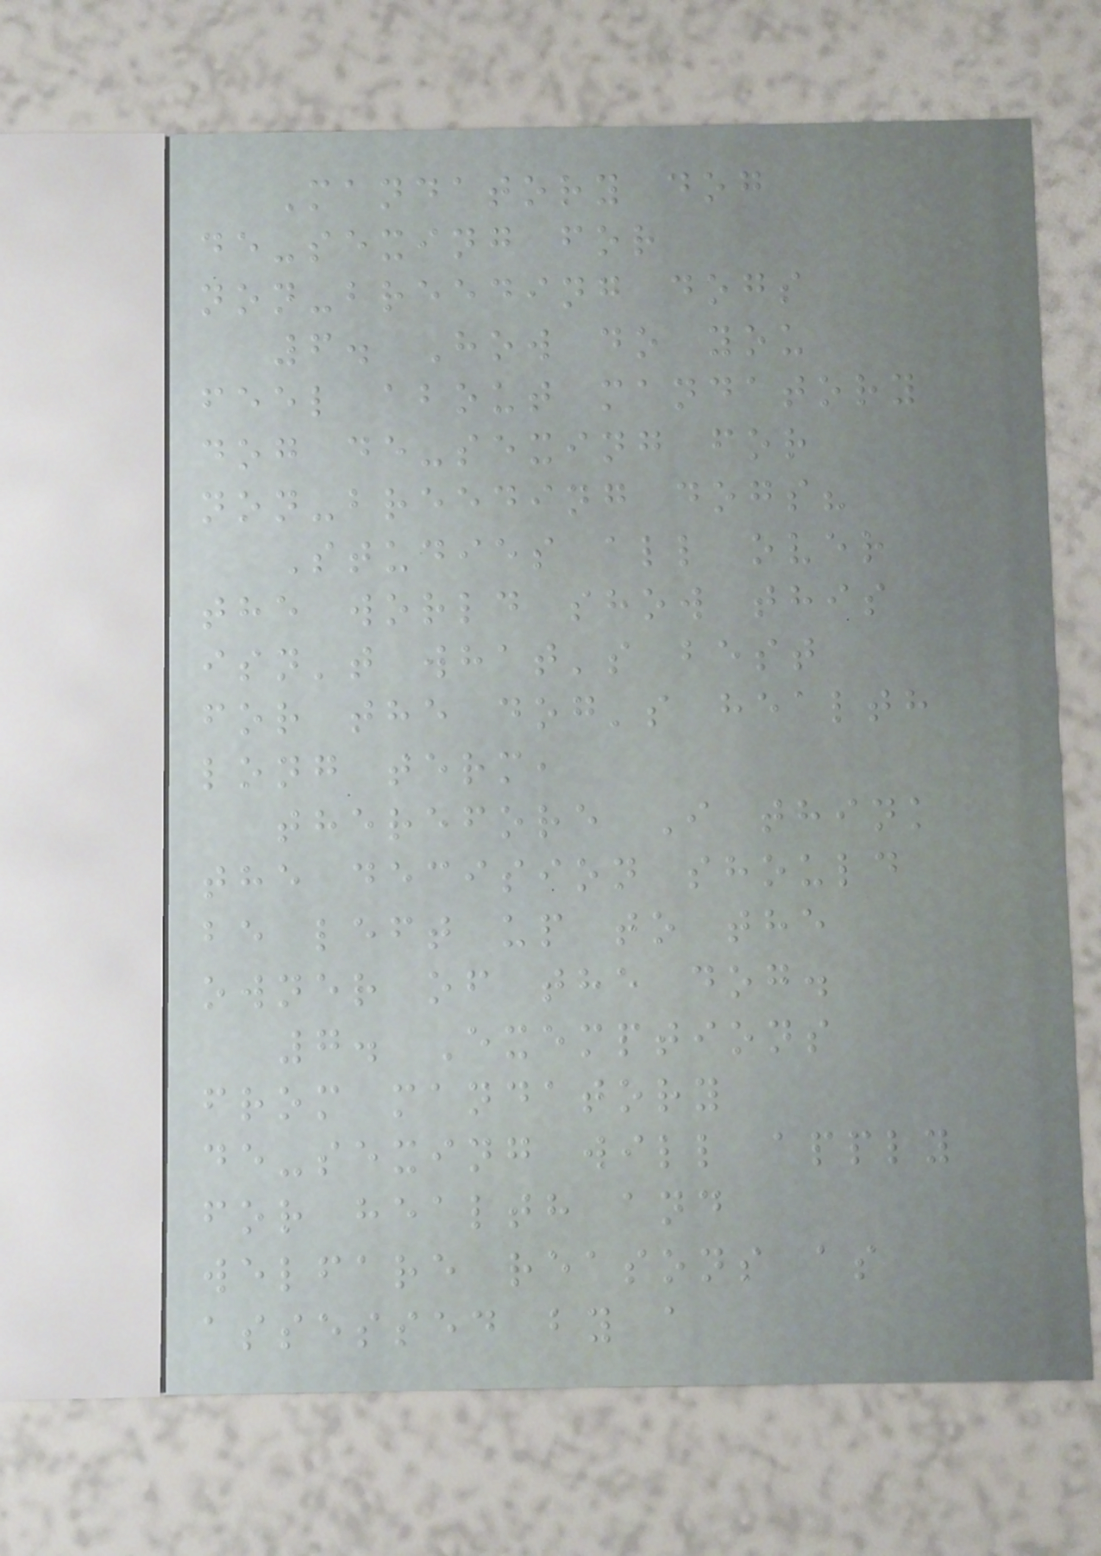Mandatory dog
de-sexing for
non-breeding dogs
6. How do you
feel about mandatory
dog de-sexing for
non-breeding dogs?
Studies all over
the world show this
isn't what's best
for the dog's health
long term,
therefore I think
the decision should
be left up to the
owner of the dog.
7. Exemptions
from mandatory
de-sexing will apply
for health and
welfare reasons as
assessed by a
